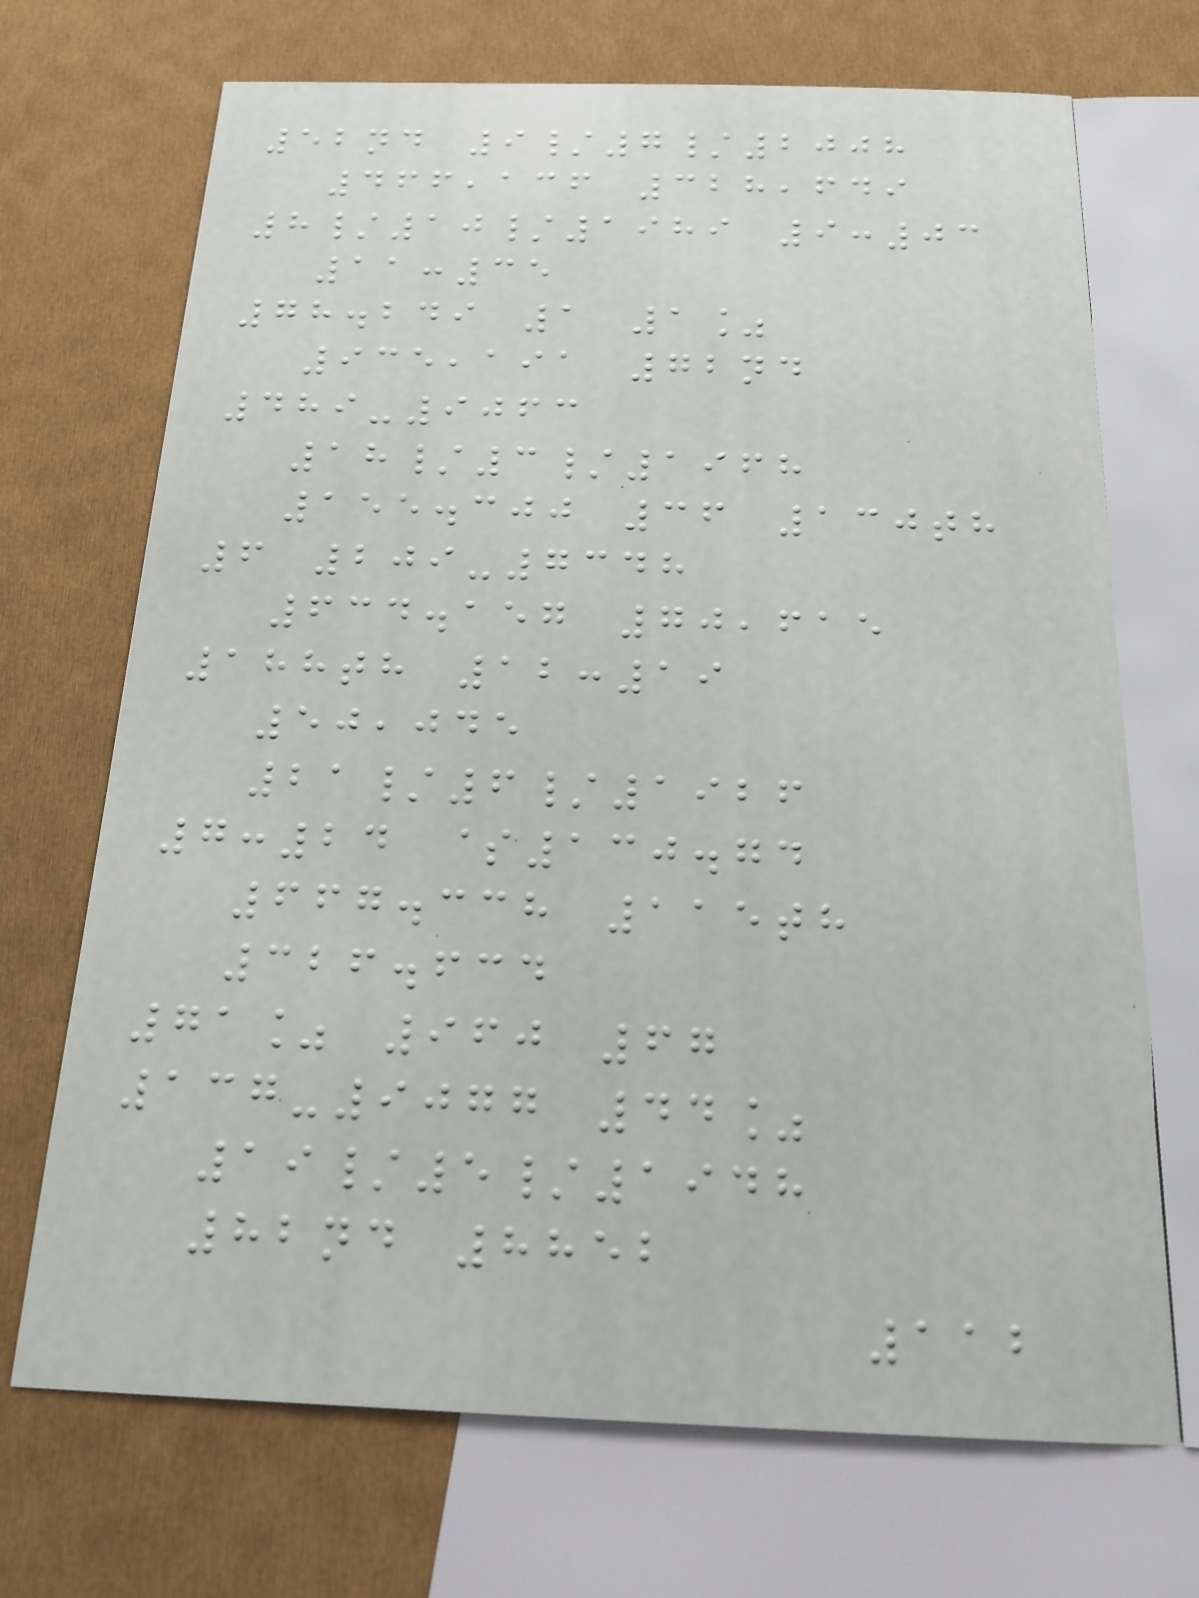52nd 9/7/2008
466,136 328,649
8/10/1989 9:03
11:35
78.249 1 1%
935,191 72nd
489-9063
18/3/1968
155.300 36 130th
6 209-7348
634.157 70,615
188th 12:19
50,045
21/6/1926
7:24 $130.74
667.338 115th
326.634
71% 960 67
137-9077 44%
19/5/1948
82nd 8852
112
